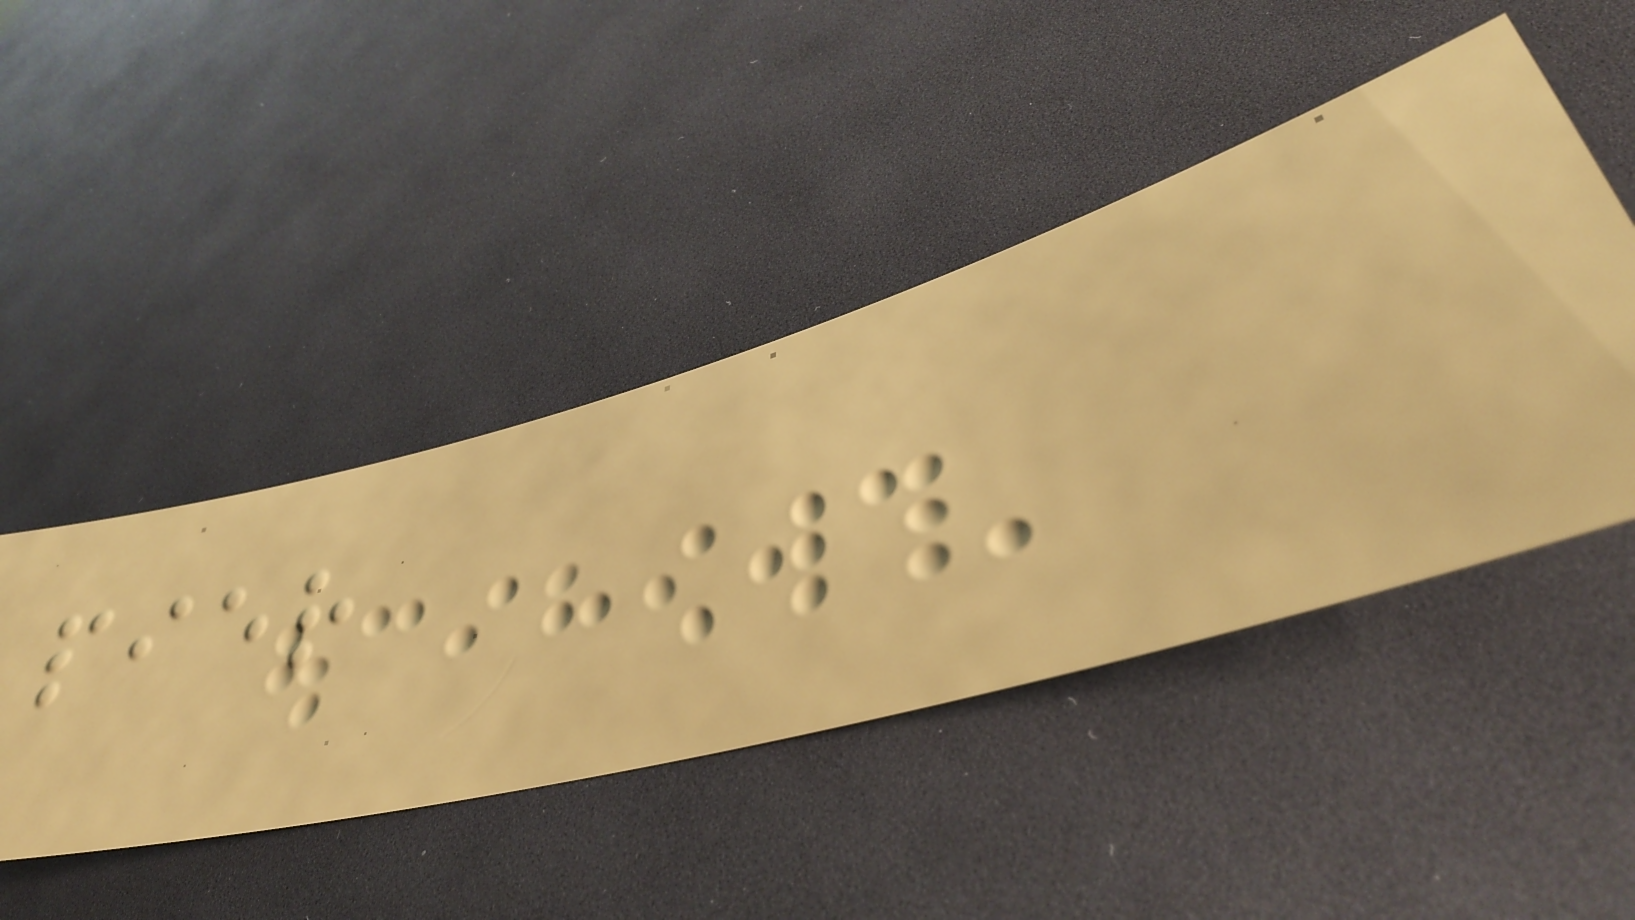pier
